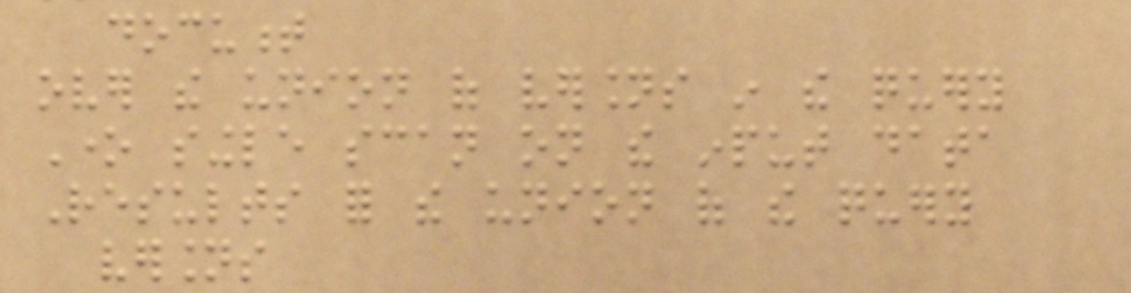document
over the union of versions in the query
One single scan on the input data
Results for the union of the query
versions
